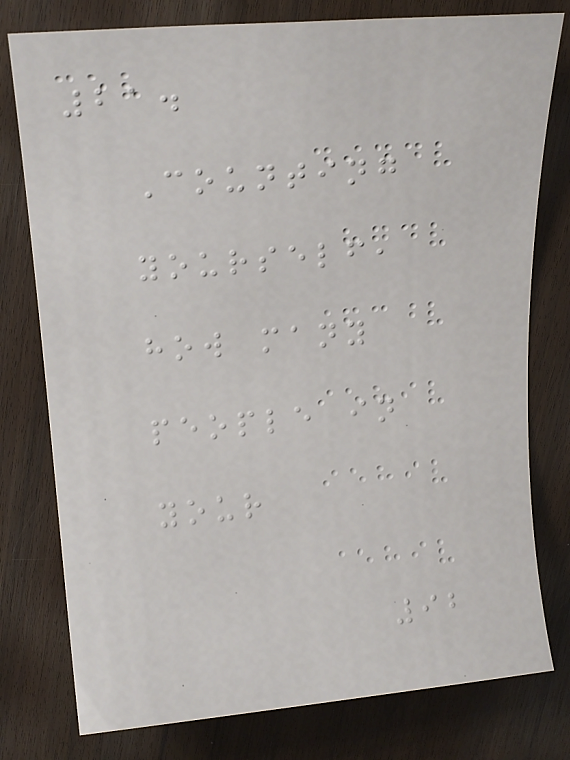21.
Counting
yourself,
how many
people in
your
92
